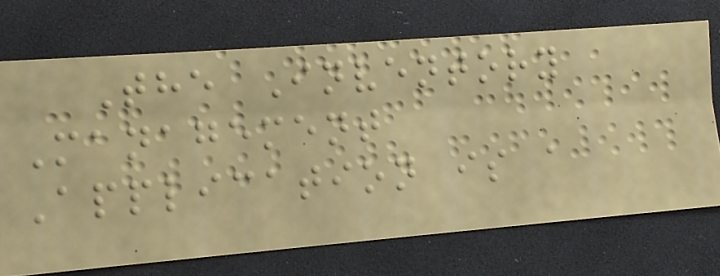The Inventory
Management
Application is a
